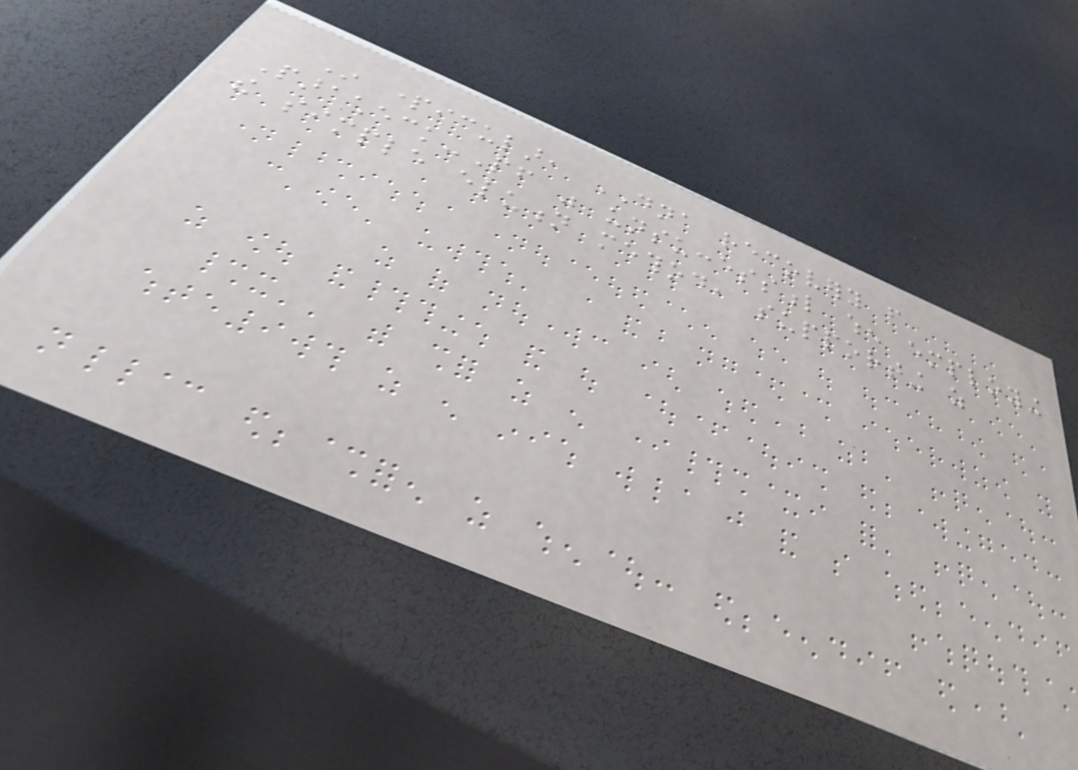In particular, DNA recovery from
Paracheck-Pf was unsuccessful when employing
the simple elution method, supporting as
